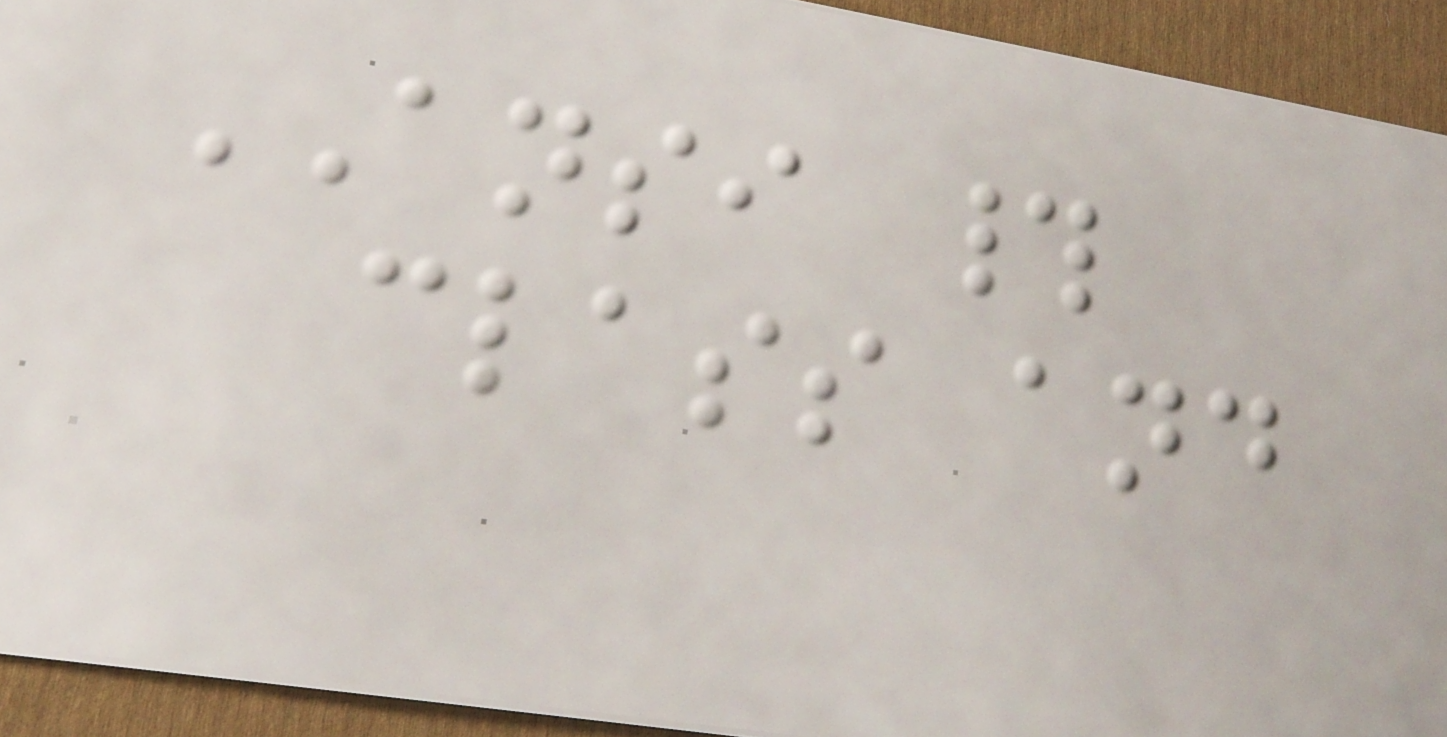ANSI #
class and
